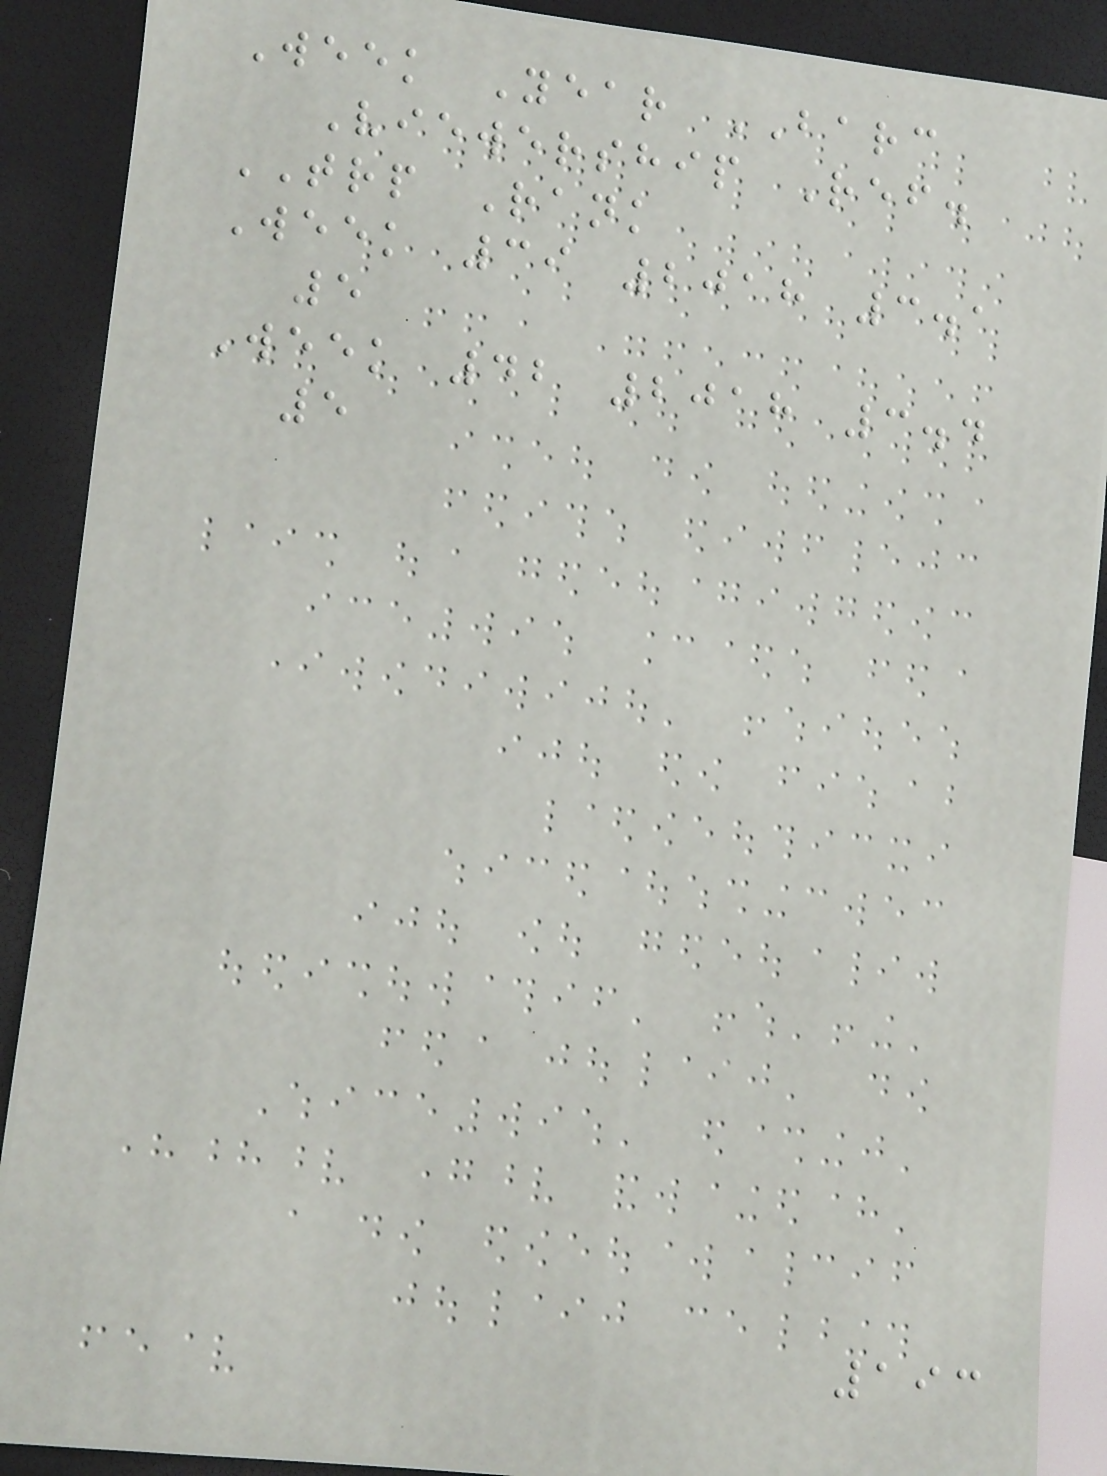Week Year BARC
Viewership Ref.
TRP Rank
Week 39 2018 3.1
5
Week 42 2018 3.4
5
193
